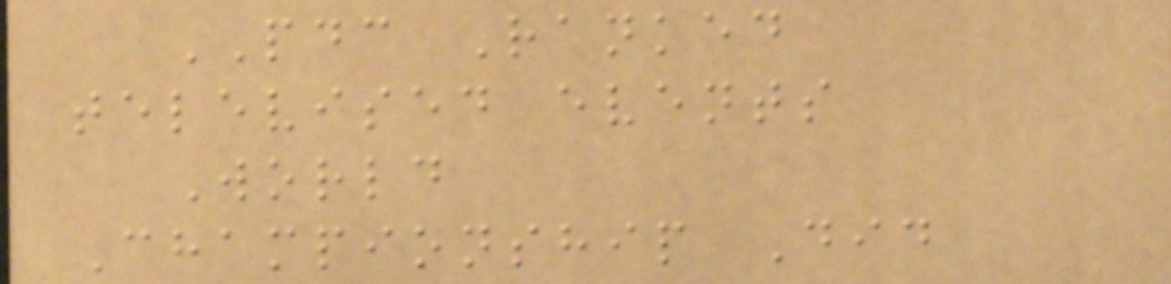PDC Ranked
televised events
World
Championship Did
